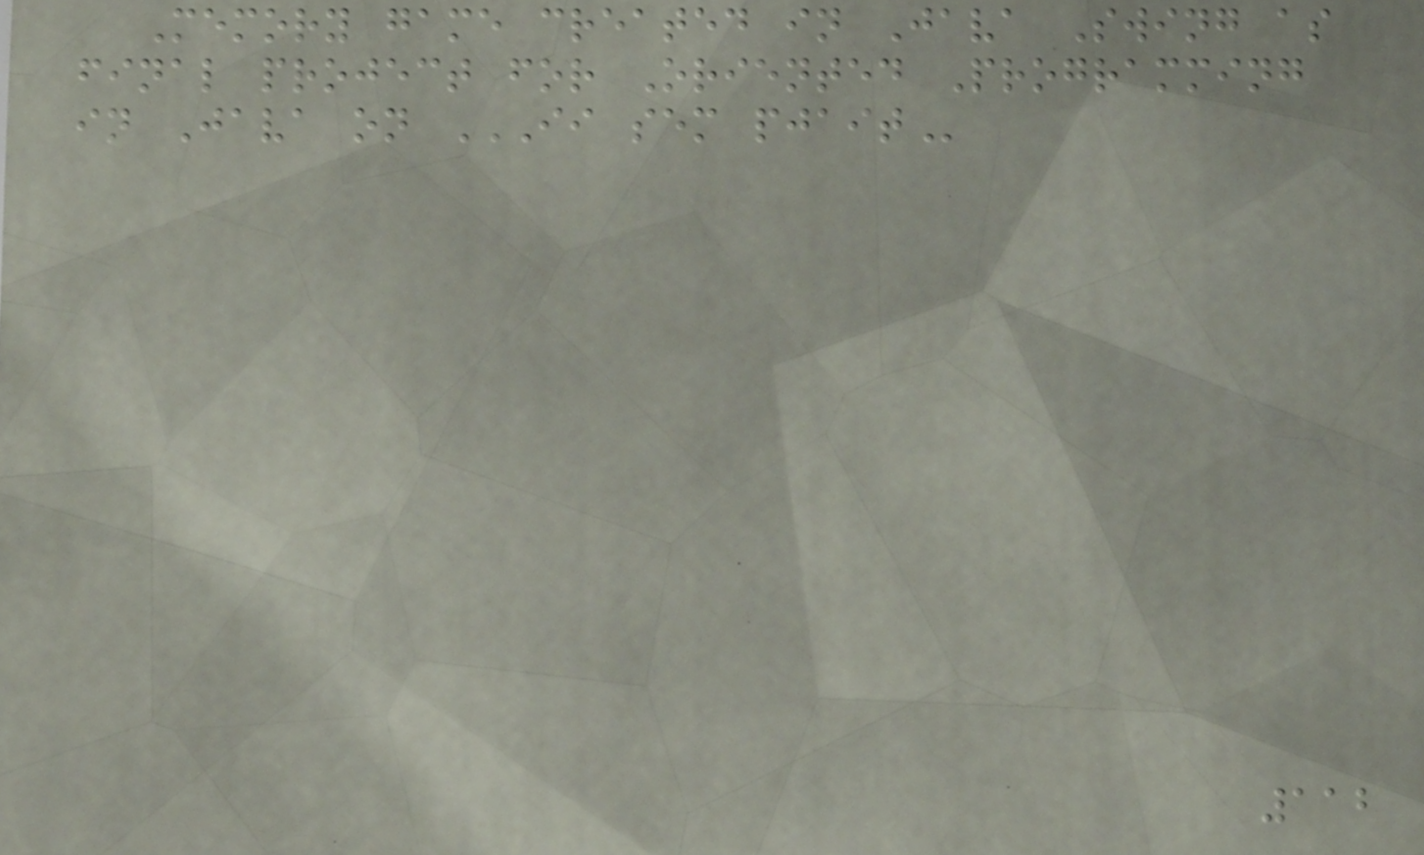Memory game created in Java Swing as
final project for Oriented Programming
in Java on II SEM PJAIT
112
